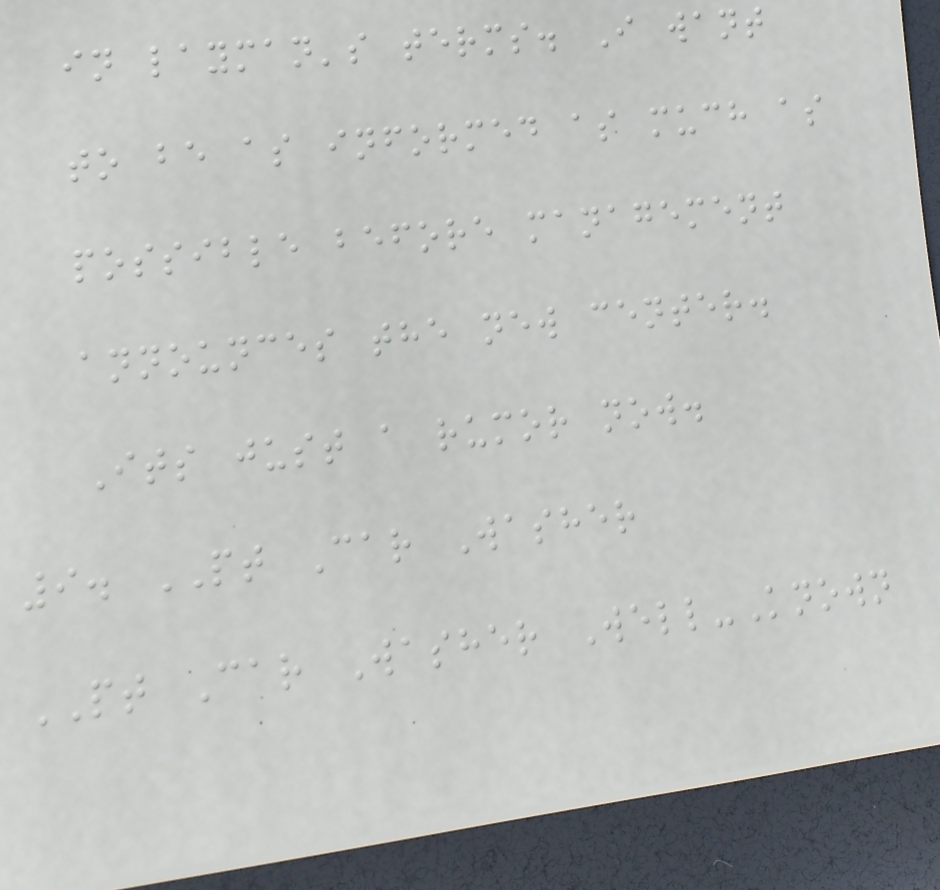in layman's terms. I want
to be as informed as much as
possible before management
announces the new center.
Its just a rumor now.
9. PT Car Washer
PT Car Washer Well-Known
